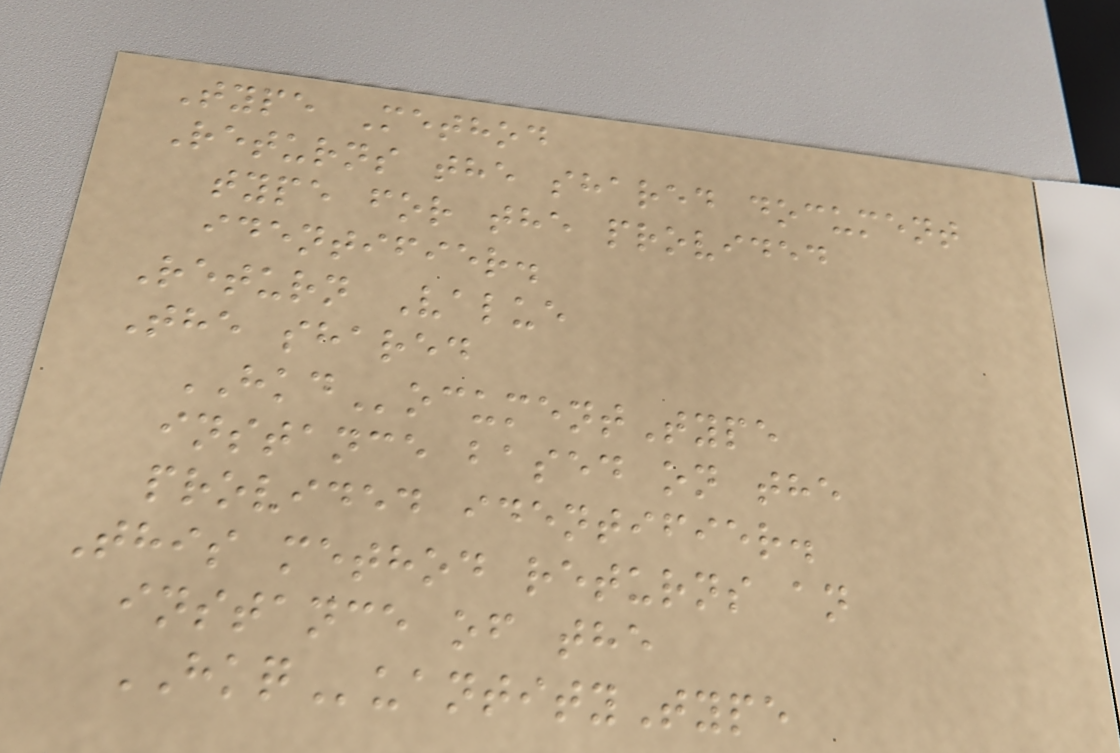Type Method
Returns the shared document
type for the provided
identifier.
Return Value
The shared
HKDocumentType
instance based on the
provided identifier.
This method returns an
instance of the
HKQuantityType
